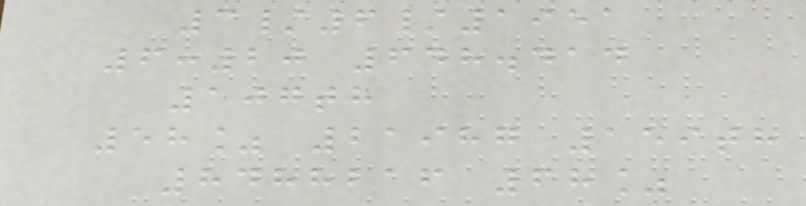3/6/1951
6:20 648.414
107th
58% 21987 159th
8488216 68%
